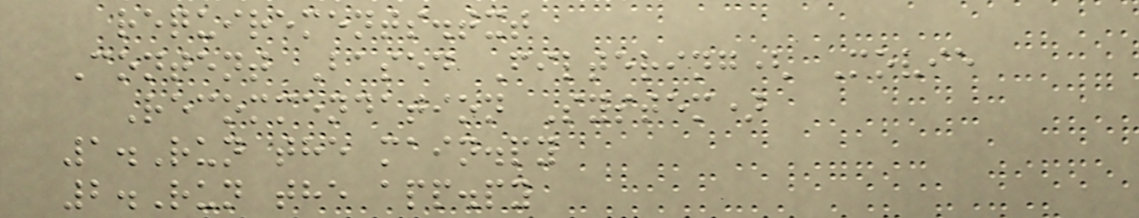requirements.txt
Content Based Filtering( Movie
Recommendation System)
1.Run the main.py
2.Run the app.py
